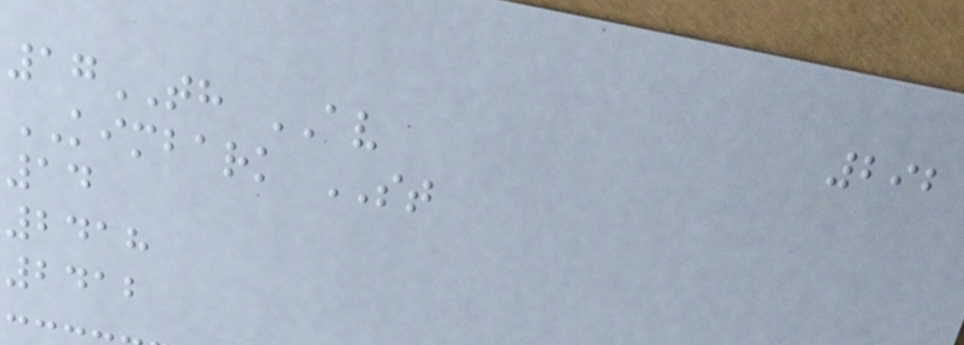292
17TH AV
KIMBARK ST
14
2418
2412
